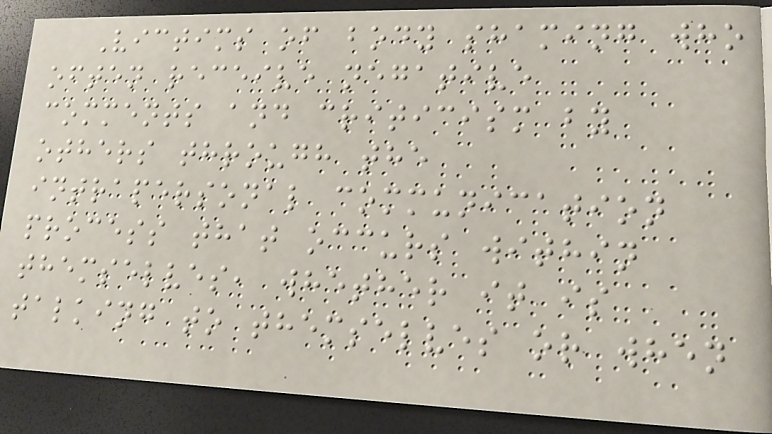Victims of body shaming who
often receive negative
comments and criticism by
others through the
intrapersonal communication
process that occurs within
themselves, whether it is
talking to themselves or when
